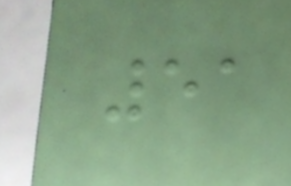51
